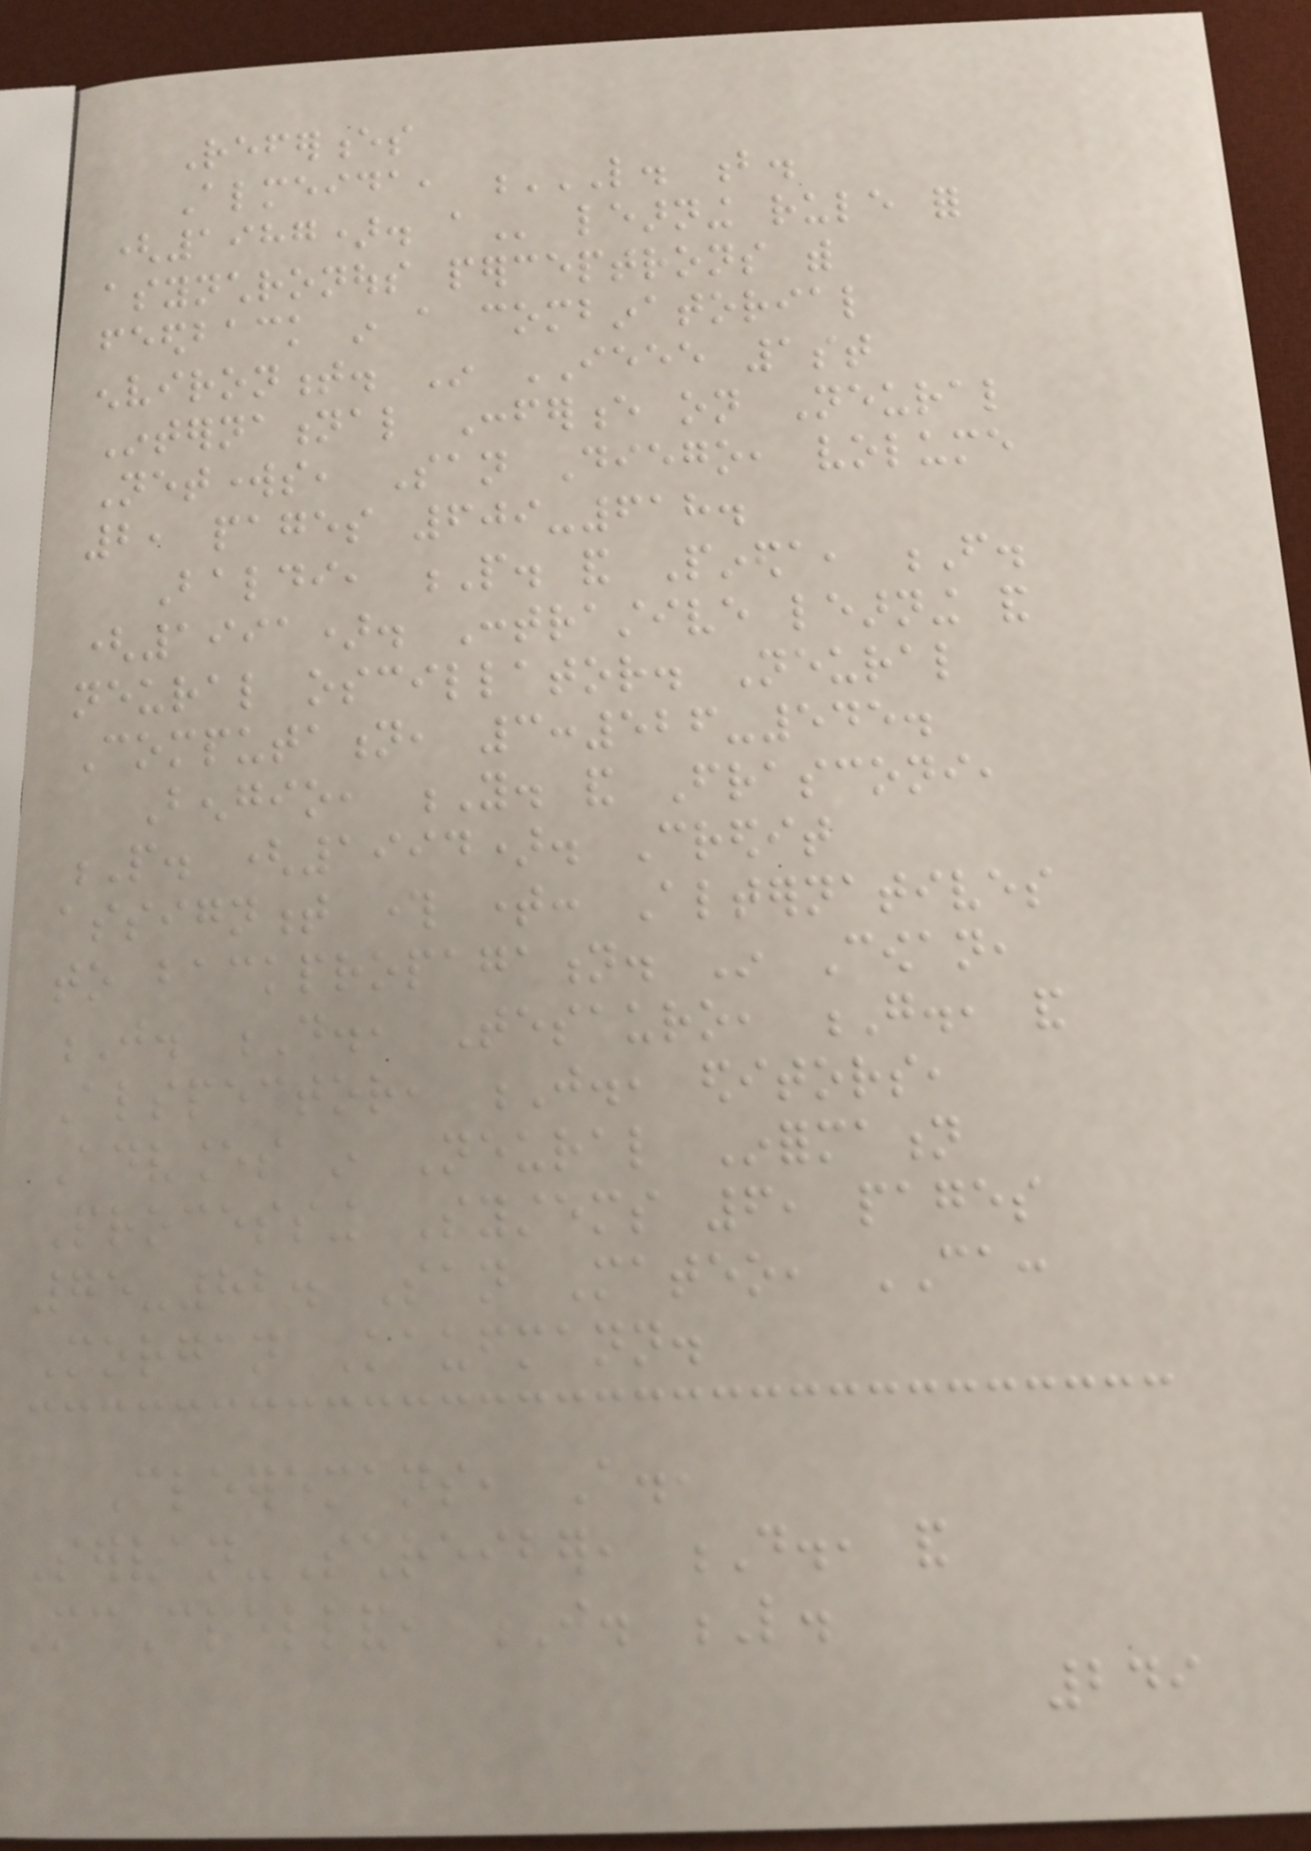References
Almeida, L. B.
(1987). A learning rule for
asynchronous perceptrons with
feedback in a combinatorial
environment. In IEEE 1st
International Conference on Neural
Networks, San Diego, volume
2, pages 609-618.
Baldi, P. and Pineda, F.
(1991). Contrastive learning and
neural oscillator. Neural
Computation, 3:526-545.
Bengio, Y. and Frasconi,
P. (1994). Credit
assignment through time: Alternatives
to backpropagation. In Cowan,
J. D., Tesauro, G., and
Alspector, J., editors,
Advances in Neural Information
Processing Systems 6, pages
75-82. San Mateo, CA:
Morgan Kaufmann.
Cleeremans, A.,
Servan-Schreiber, D., and
McClelland, J. L.
249
